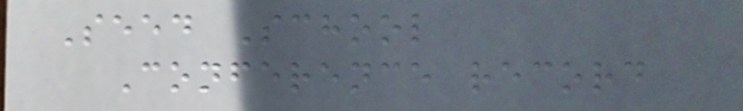Seed School
Conference record
